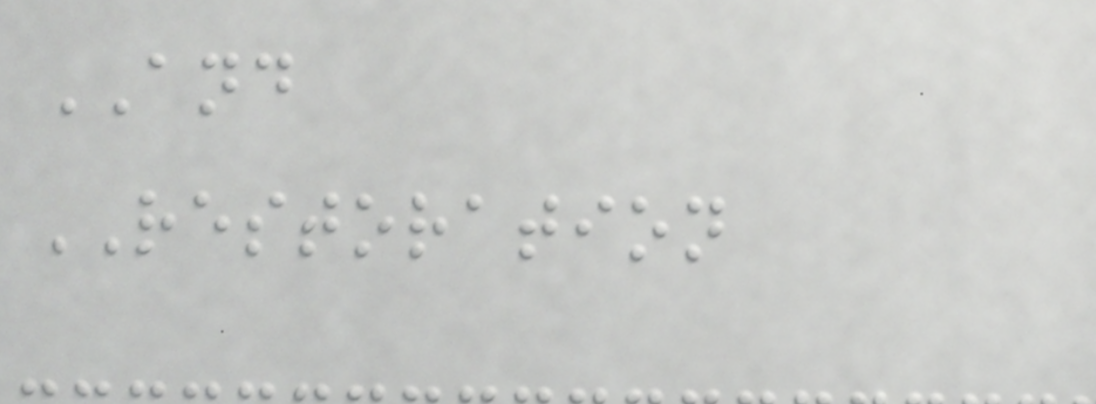AND
RESTORATION
